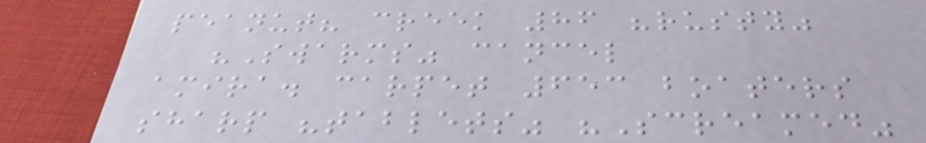peanut? creek 86 "rusty"
"Swarms" cancel
amira. carpet 653 boaters
sharp "tablets" "Screamed"
